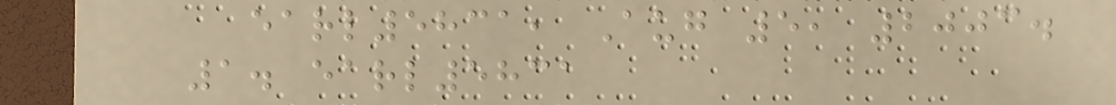earl5831, Aug 5, 2003.
1. earl5831
